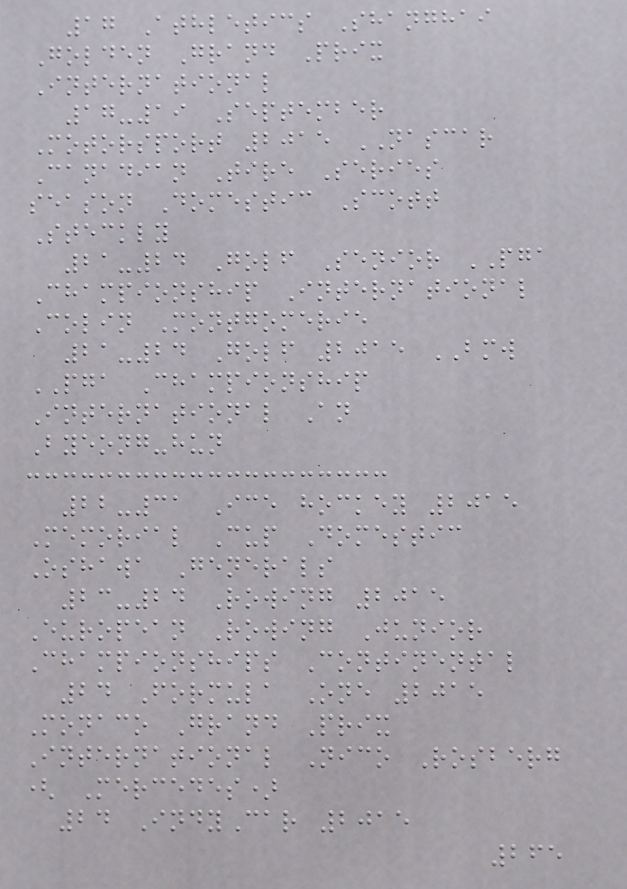17 Athletics Shanghai
Golden Grand Prix
International
17-19 September
Motorsport 2015 NASCAR
Canadian Tire Series
season Domestic Scott
Steckly
21-24 Golf Senior PGA
Championship International
Colin Montgomerie
21-24 Golf 2015 BMW
PGA Championship
International An
Byeong-hun
22-31 Ice hockey 2015
Memorial Cup Domestic
Oshawa Generals
23-24 Rowing 2015
European Rowing Junior
Championships Continental
24 Formula One 2015
Monaco Grand Prix
International Nico Rosberg
( Mercedes)
24 IndyCar 2015
265
